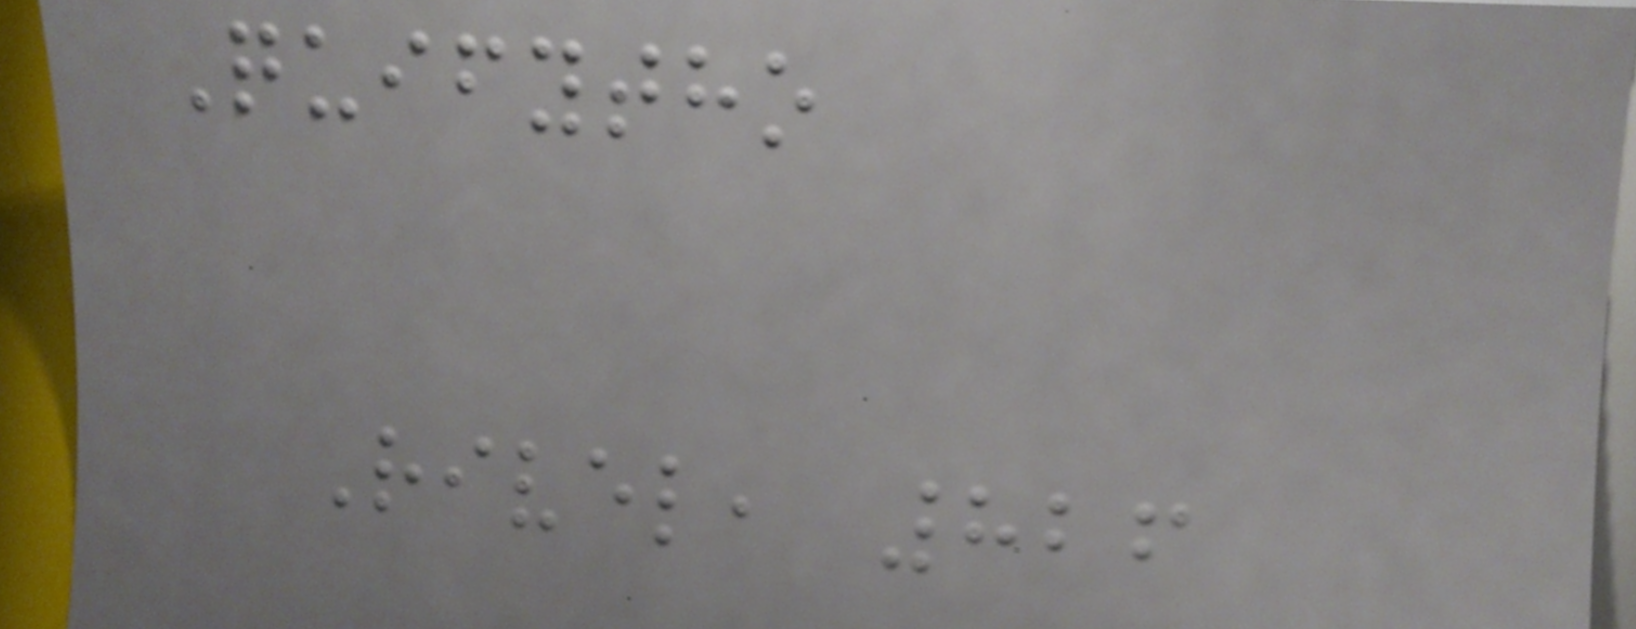Quifytho
Rivel, 826
